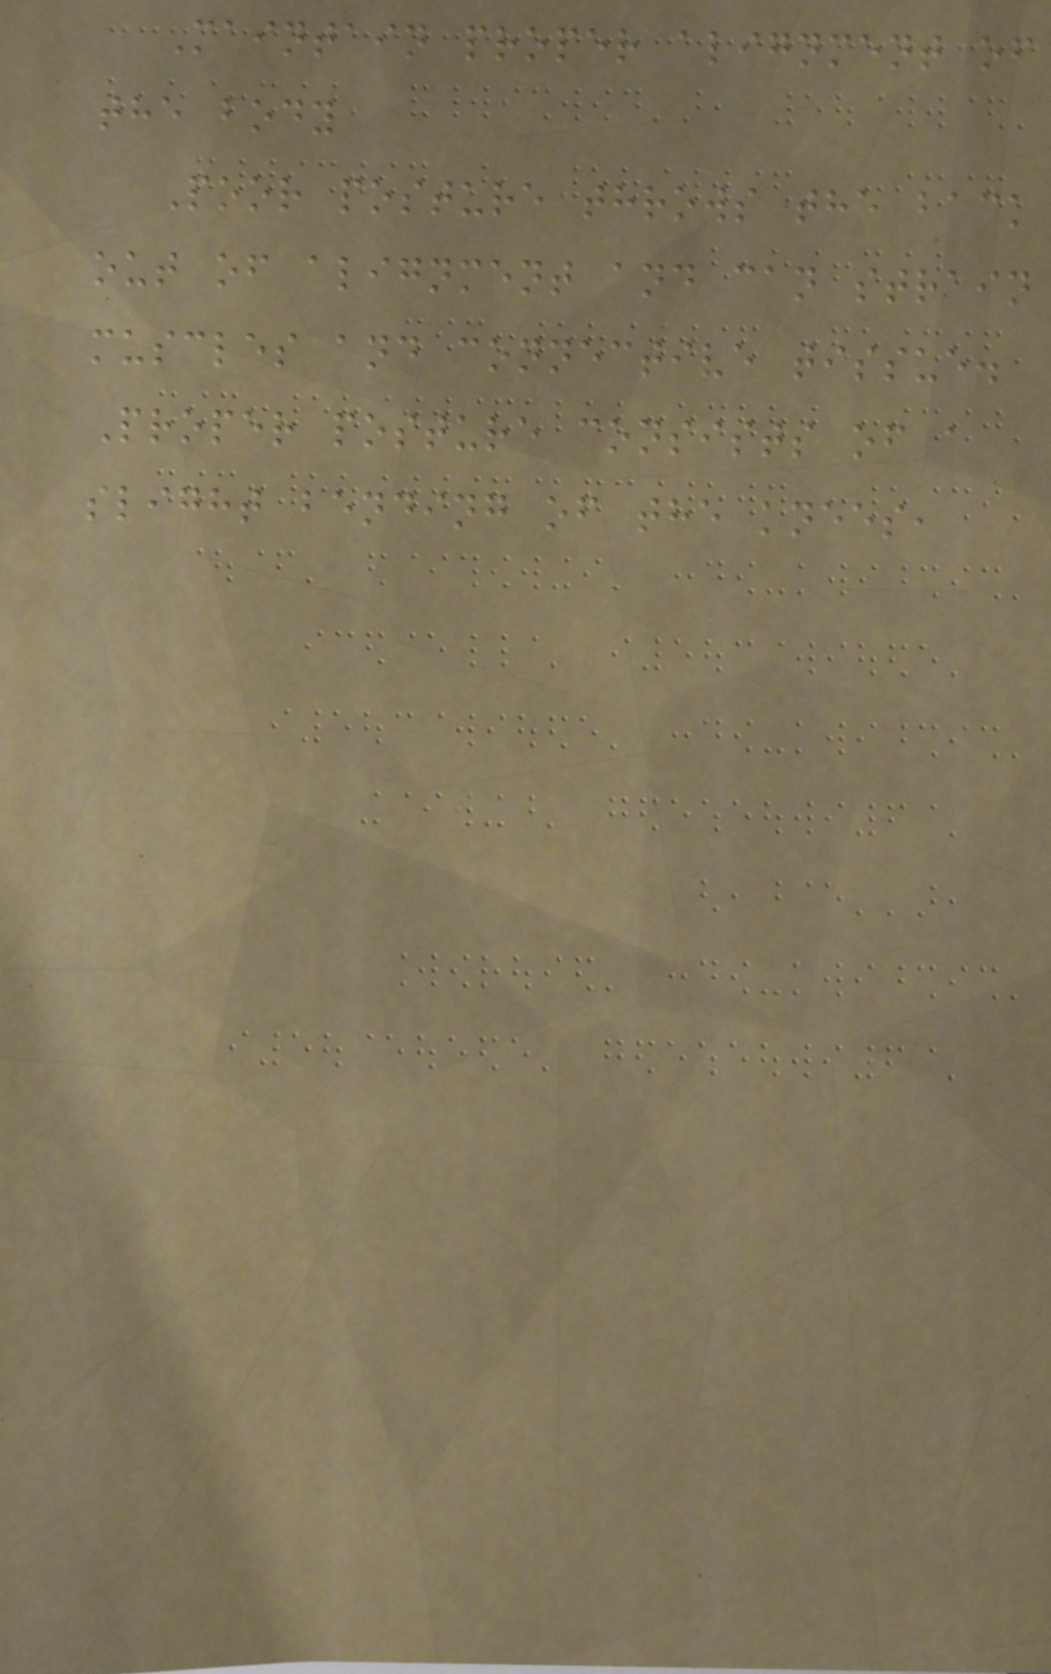Maintain proper alignment of
the body
Poor posture throws the back
out of alignment and can strain
muscles and connective tissue.
Proper posture consists of a
slight bending of the knees,
